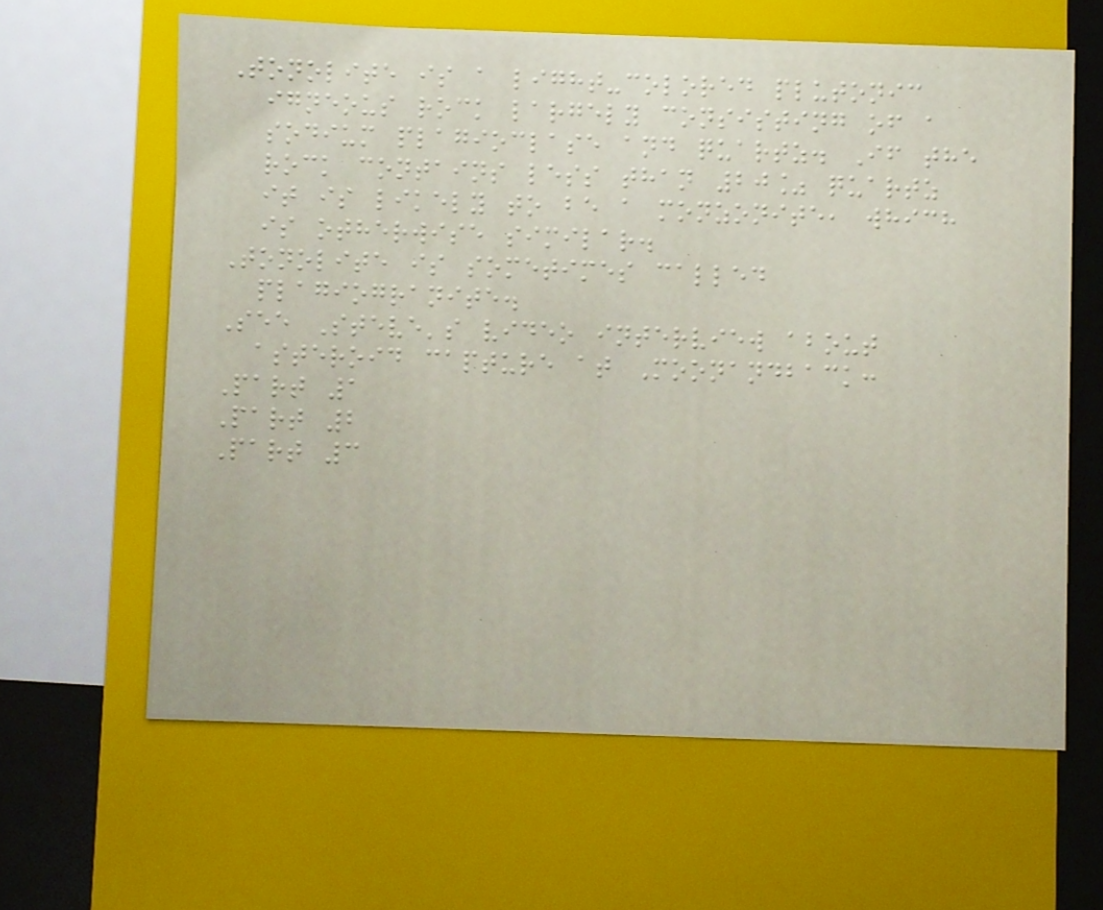Tonolite is a light-colored plutonic
igneous rock largely consisting of a
sodium plagioclase and quartz. If the
rock contains less than 20% quartz
it is likely to be a monzonite, which
is otherwise similar.
Tonolite is sometimes called
plagiogranite.
See Steve's video interview about
asteroid capture at Moonandback:
Part 1
Part 2
Part 3
